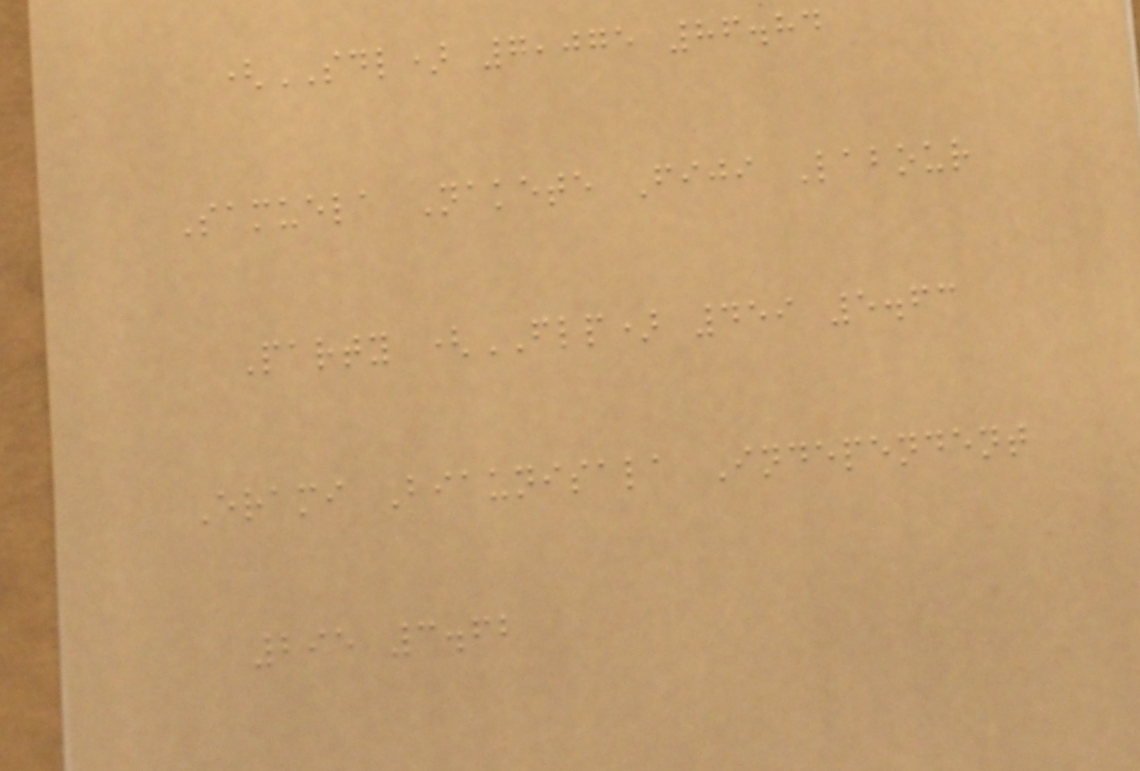(SDL) 7,075 86.84
Samuela Nakete Fiji Labour
Party (FLP) 459 5.63
Erami Biaunisala Independent
295 3.62
